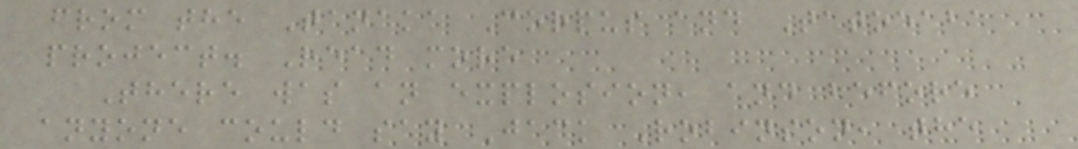from the Tanaka Corpus and Tatoeaba
project. Read more
There was an explosion, and before
anyone could say Jack Robinson, the
